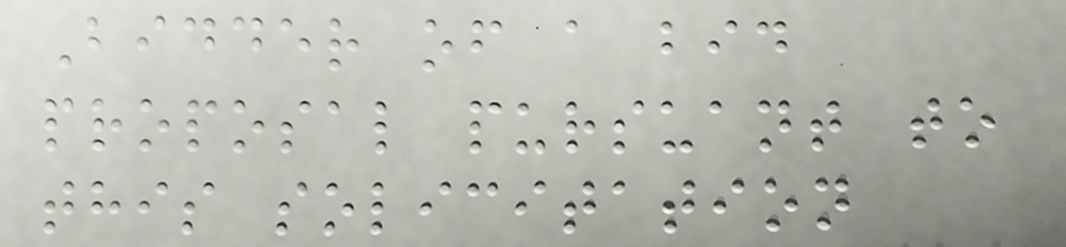Bidder of a bid
proposal pursuant to
this solicitation
